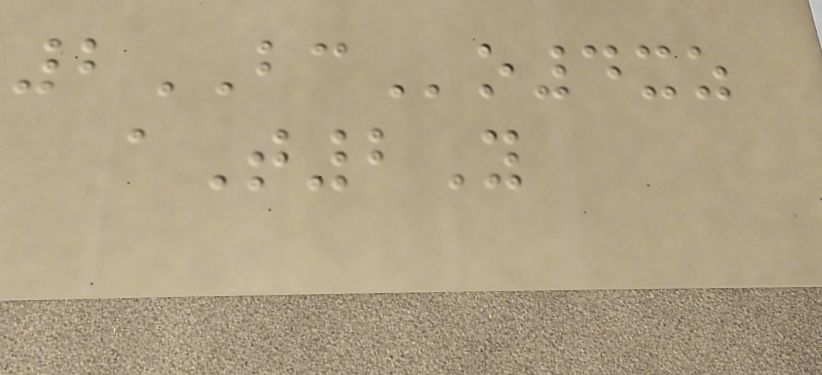2BCo4xz
aT2Y
